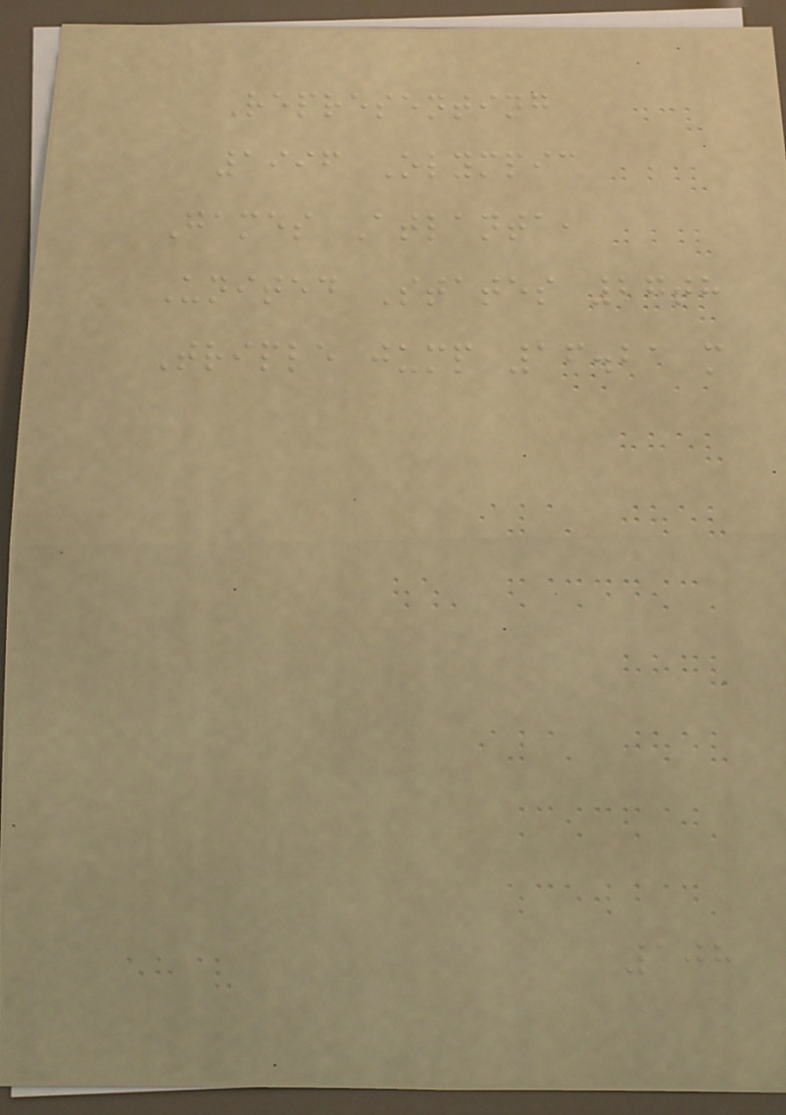Representing
1996 Olympic
Games Atlanta,
United States 27th
Triple jump 16.21 m
108
